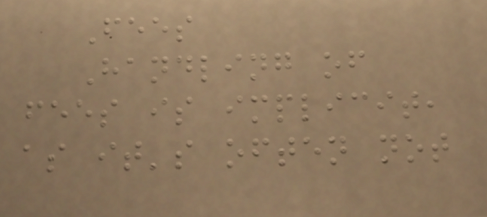Fees
Handling of
fees is implicit,
as it's often not
